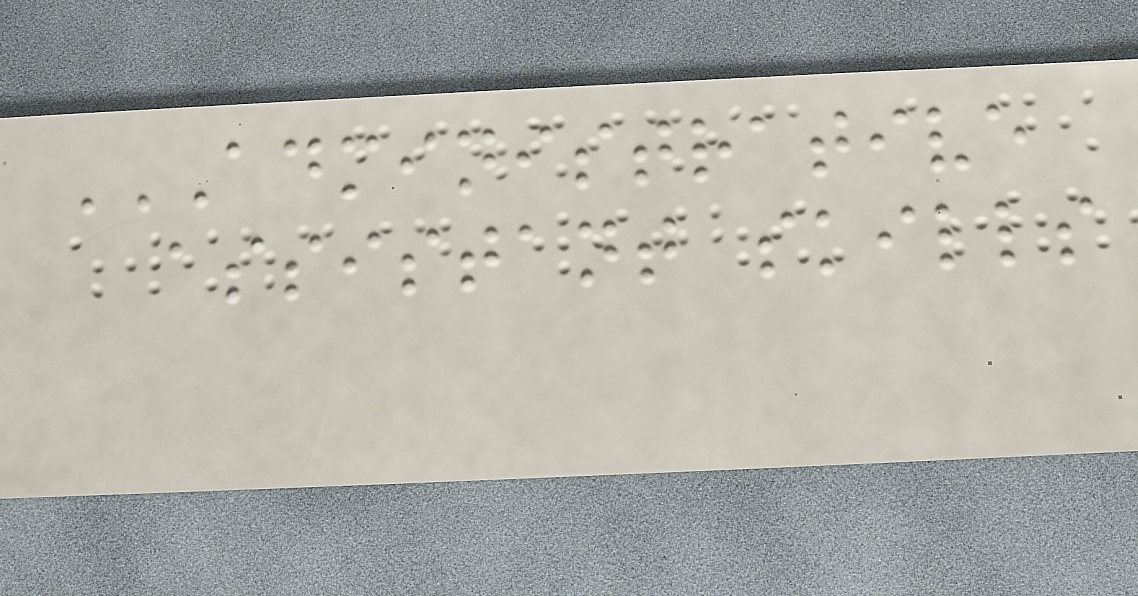ADMINISTRATIVE
ASSISTANT SKILLS
